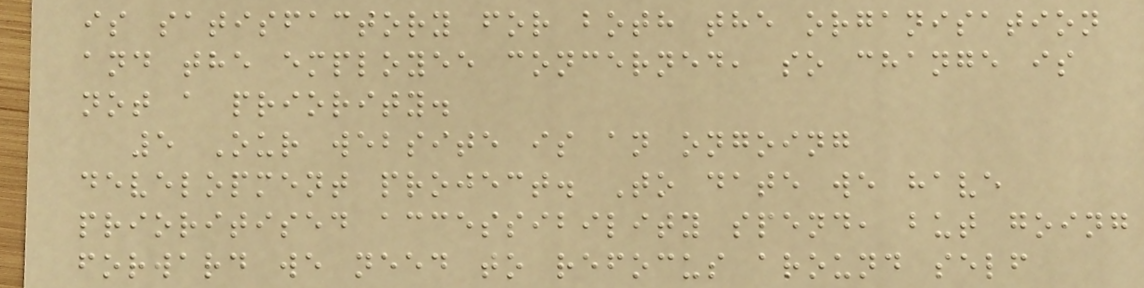is satisfactory for both the organisation
and the employee concerned, so change is
not a priority.
5 Our website is an ongoing
development project. To date we have
prioritised accessibility spend, but going
forward we need to refocus around self
